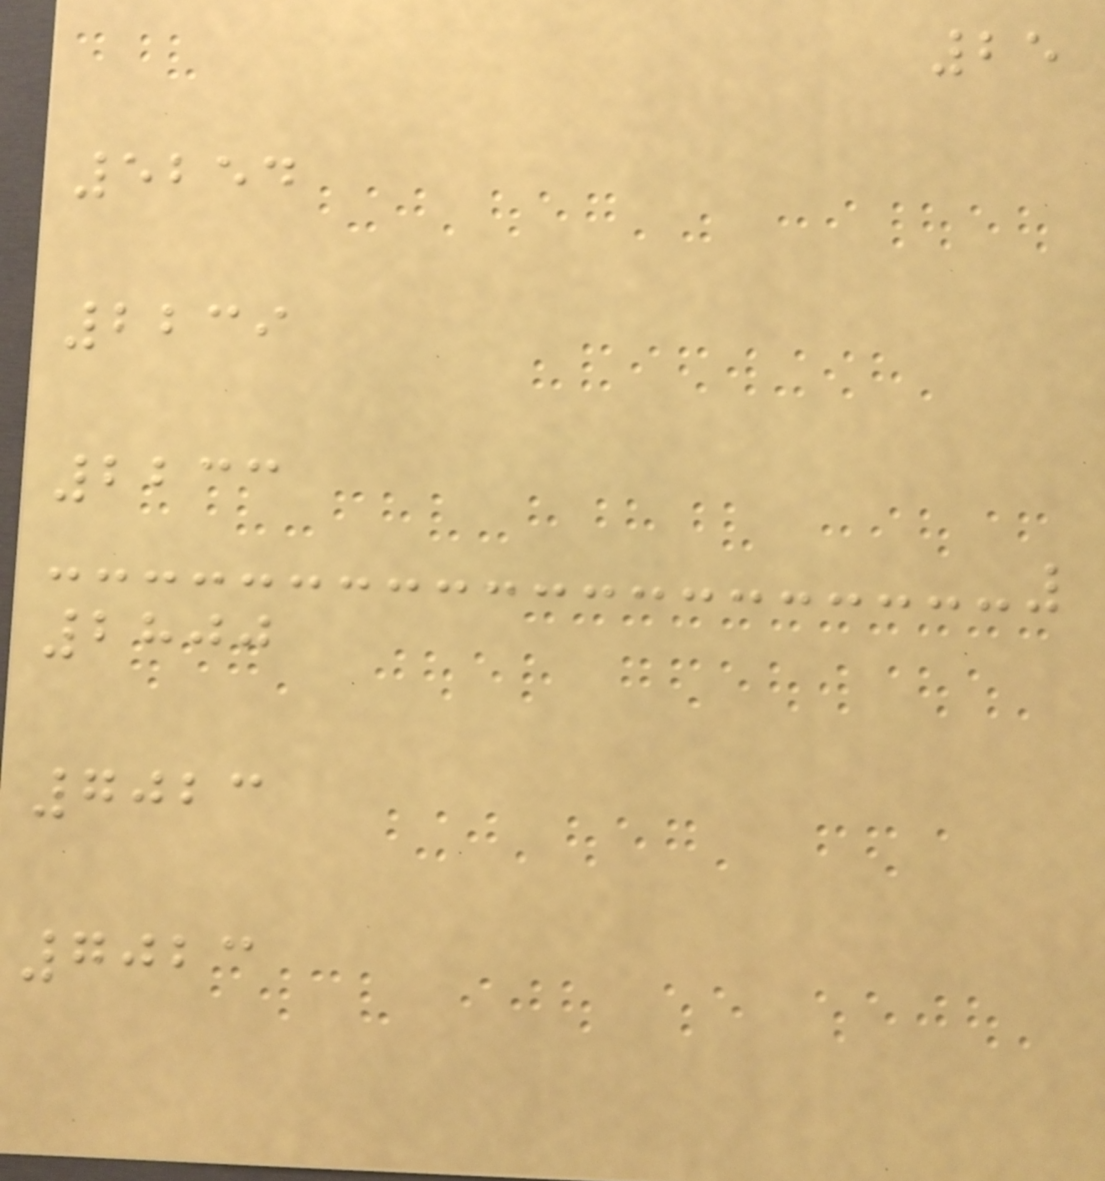25
5254
2239
2233
2800
7023
7023
